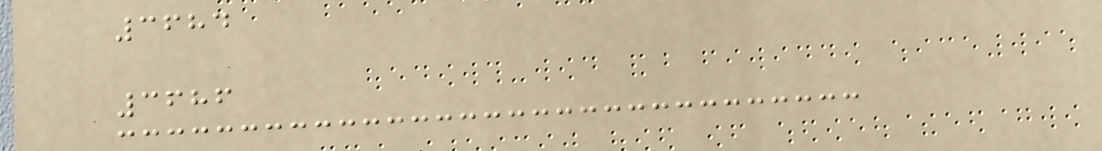3684
3686
